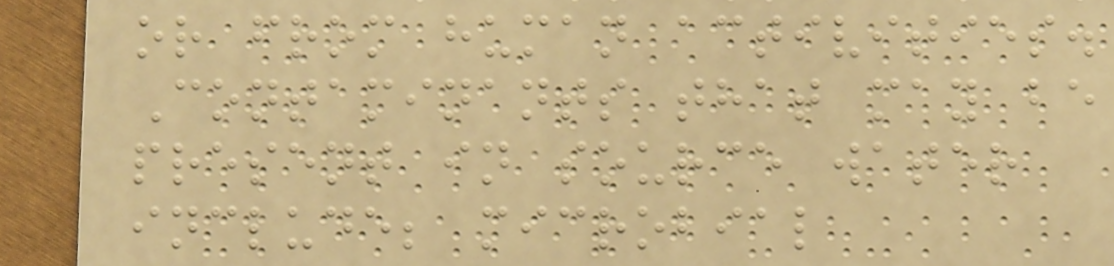or from human activities.
Contaminants that may be
present in source water
include; microbial
